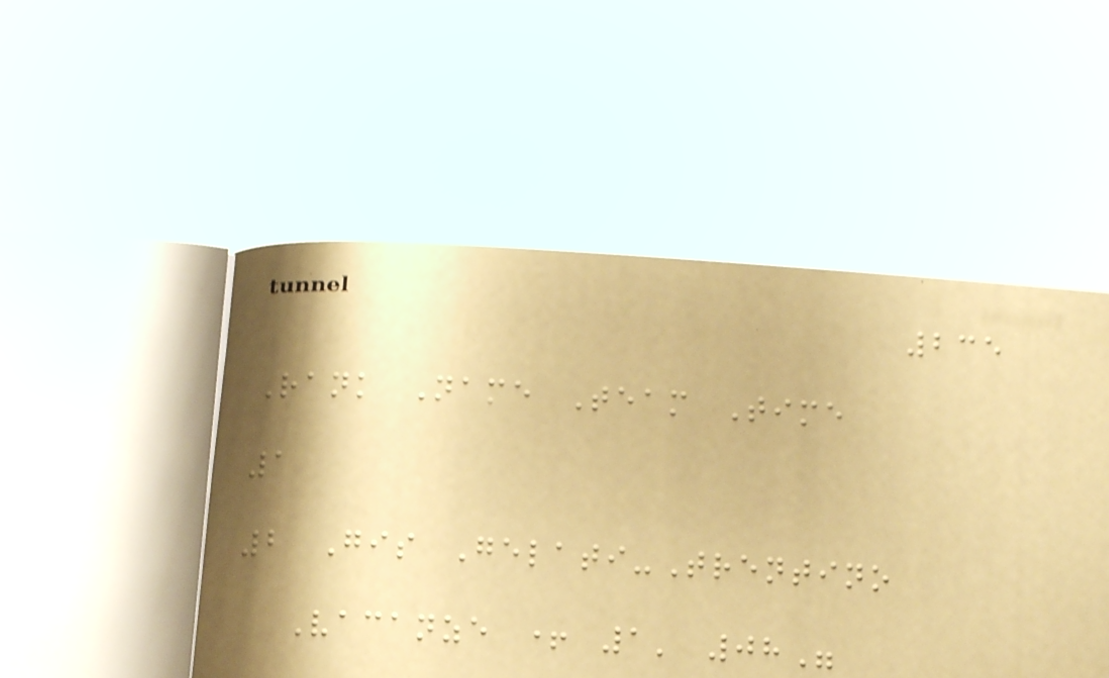235
Rank Name Team Time
1
2 Gis Gelati-Trentino
Vacanze + 1' 08"
